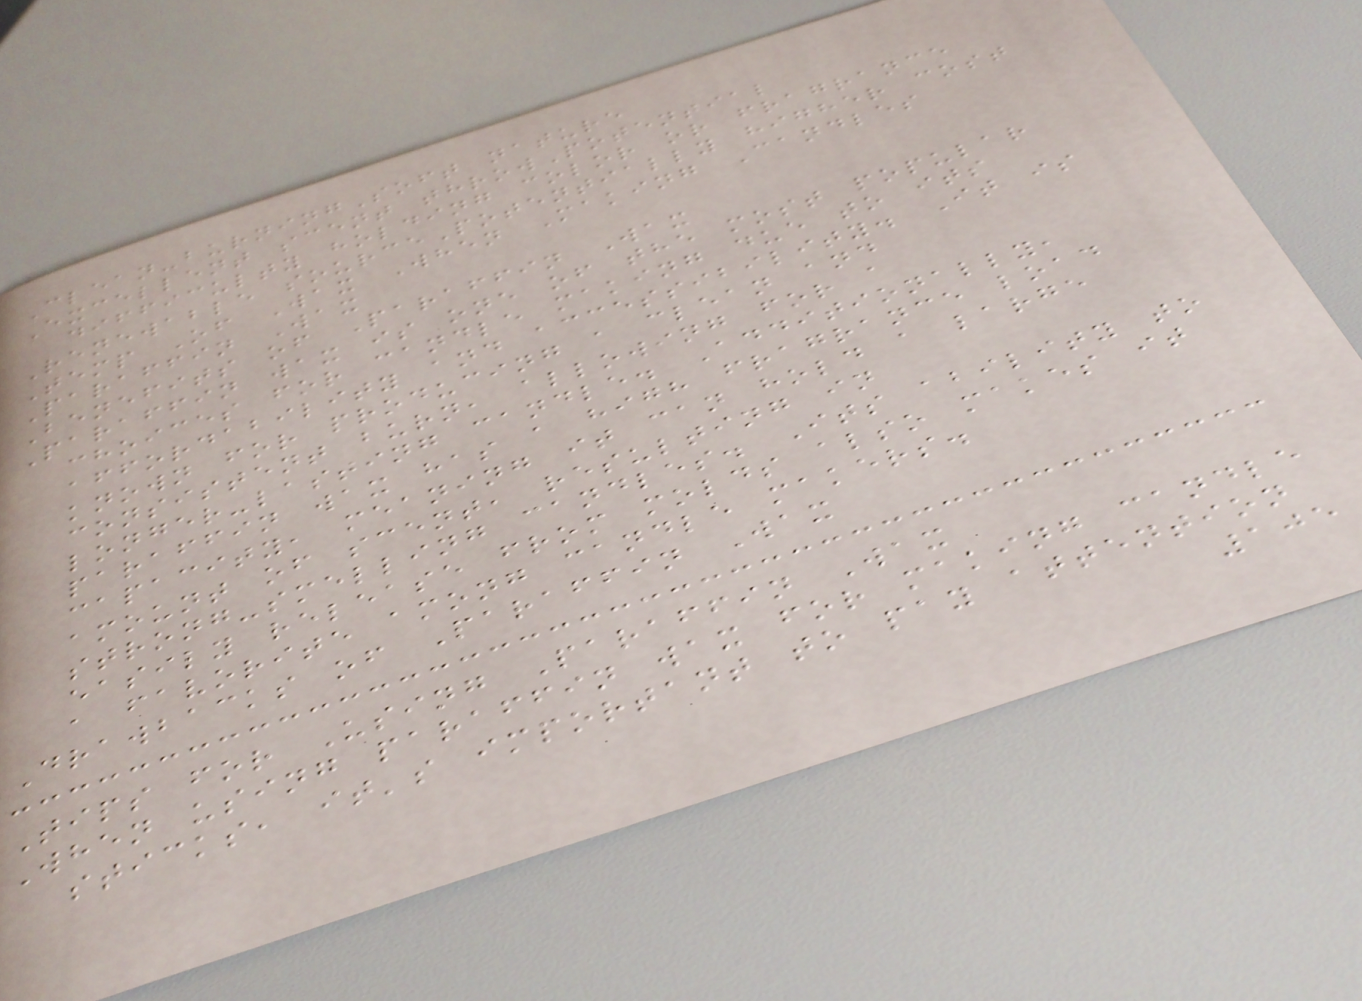Clean-burningSoft nature
Excellent scent throwPotential
difficulty holding color or fragrance
Renewable sourcePotentially higher cost
Temp Of Wax When Making Candles
Paraffin Wax
Benefits of Paraffin Wax
Paraffin wax is one of the most popular
choices for candle making due to its
affordability and accessibility. It is
known for producing a clean and
consistent burn, allowing for a
longer-lasting candle. Additionally,
paraffin wax has a high fragrance load
capacity, meaning it can hold a large
amount of scent, resulting in
strong-smelling candles. Its ability to
easily release from molds also makes it
a favorite among candle makers.
Drawbacks of Paraffin Wax
Tips for Using Paraffin Wax
When using paraffin wax for making candle
sticks, it's important to pay attention
105
